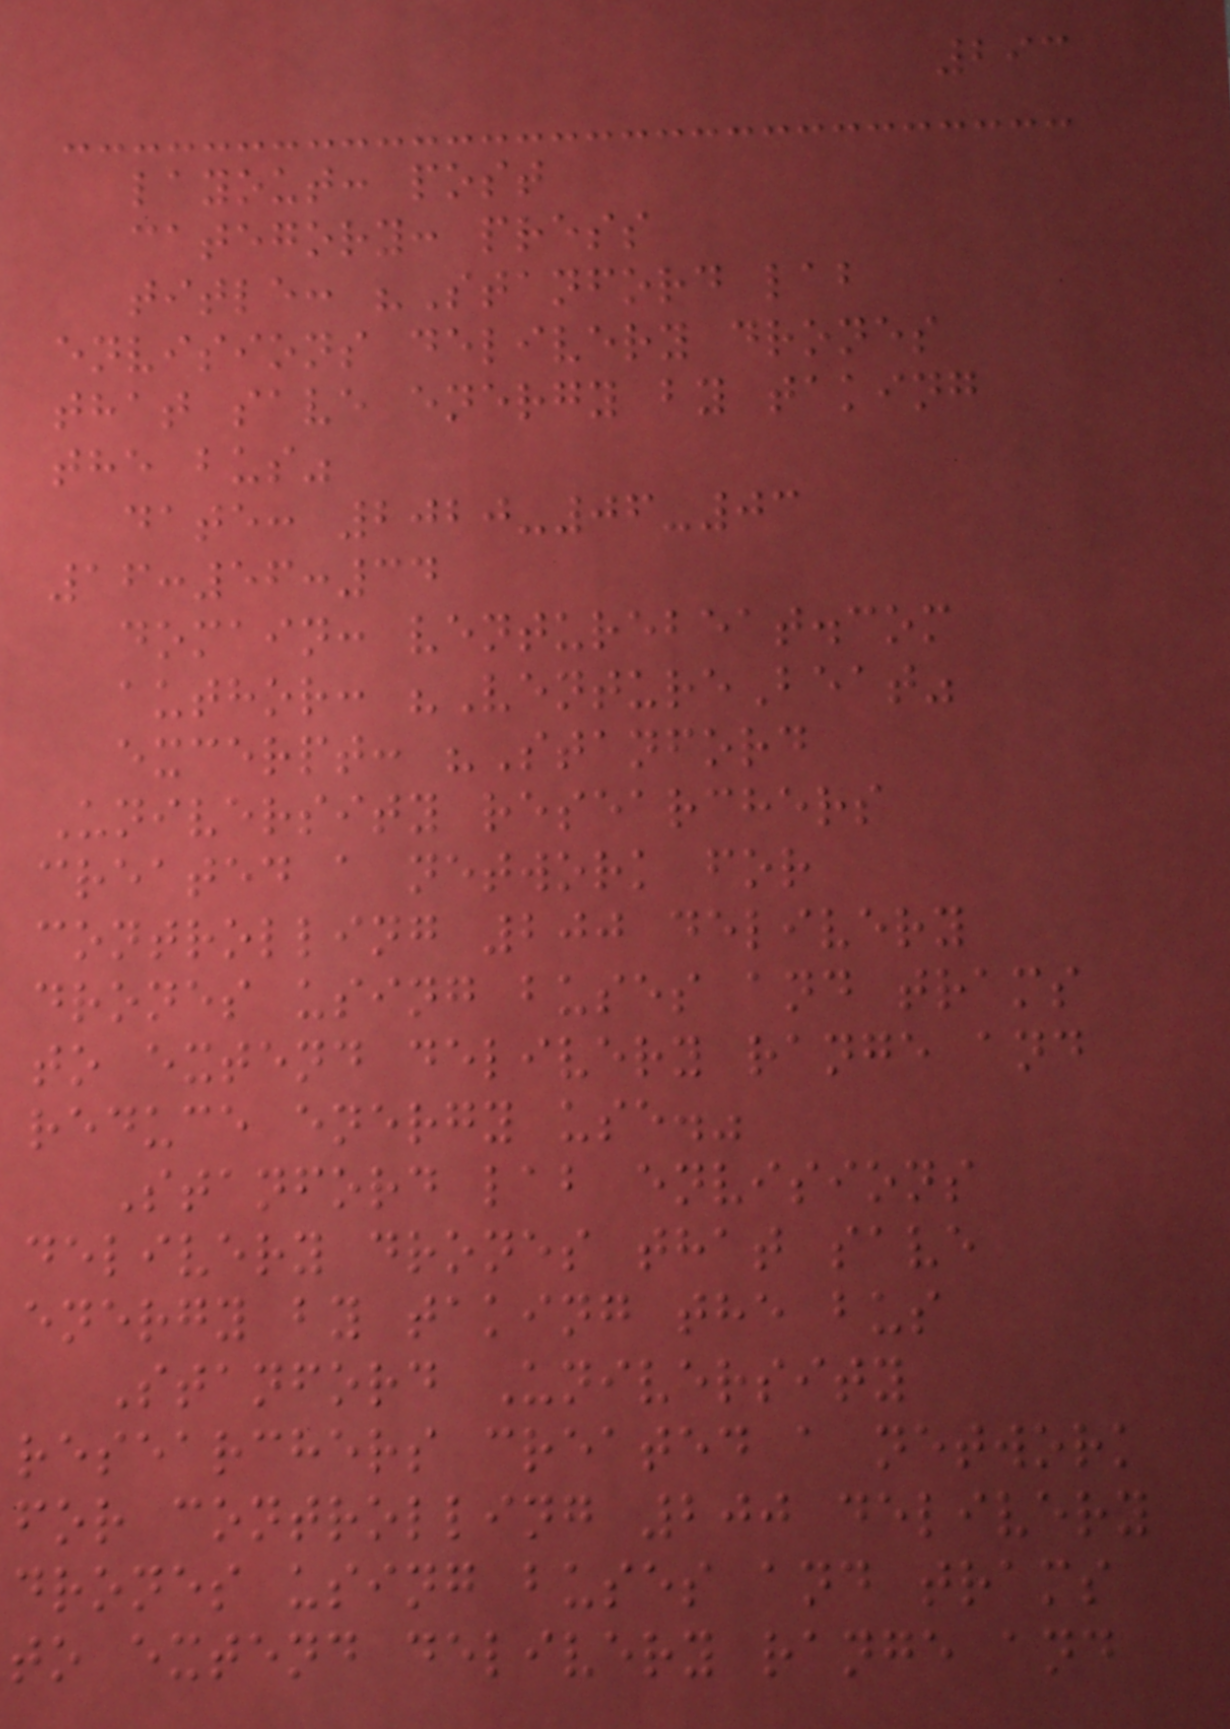293
layout: post
category: press
title: "Stanford lab
envisions delivery drones
that save energy by taking
the bus"
date: 2020-06-03
16:56:34
domain: venturebeat.com
author: "VentureBeat"
excerpt: "Stanford
University researchers
created a network for
controlling 200 delivery
drones using buses and trams
to extend delivery range and
reduce energy use."
Stanford lab envisions
delivery drones that save
energy by taking the bus
Stanford University
researchers created a network
for controlling 200 delivery
drones using buses and trams
to extend delivery range and
